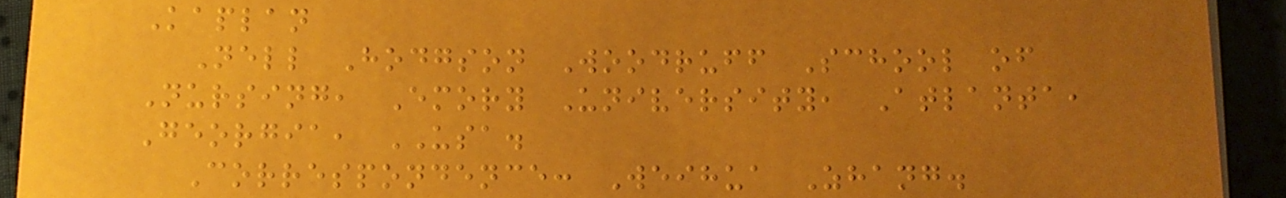Kaplan
Nell Hodgson Woodruff School of
Nursing, Emory University, Atlanta,
Georgia, USA.
Correspondence: Weihua Zhang.
